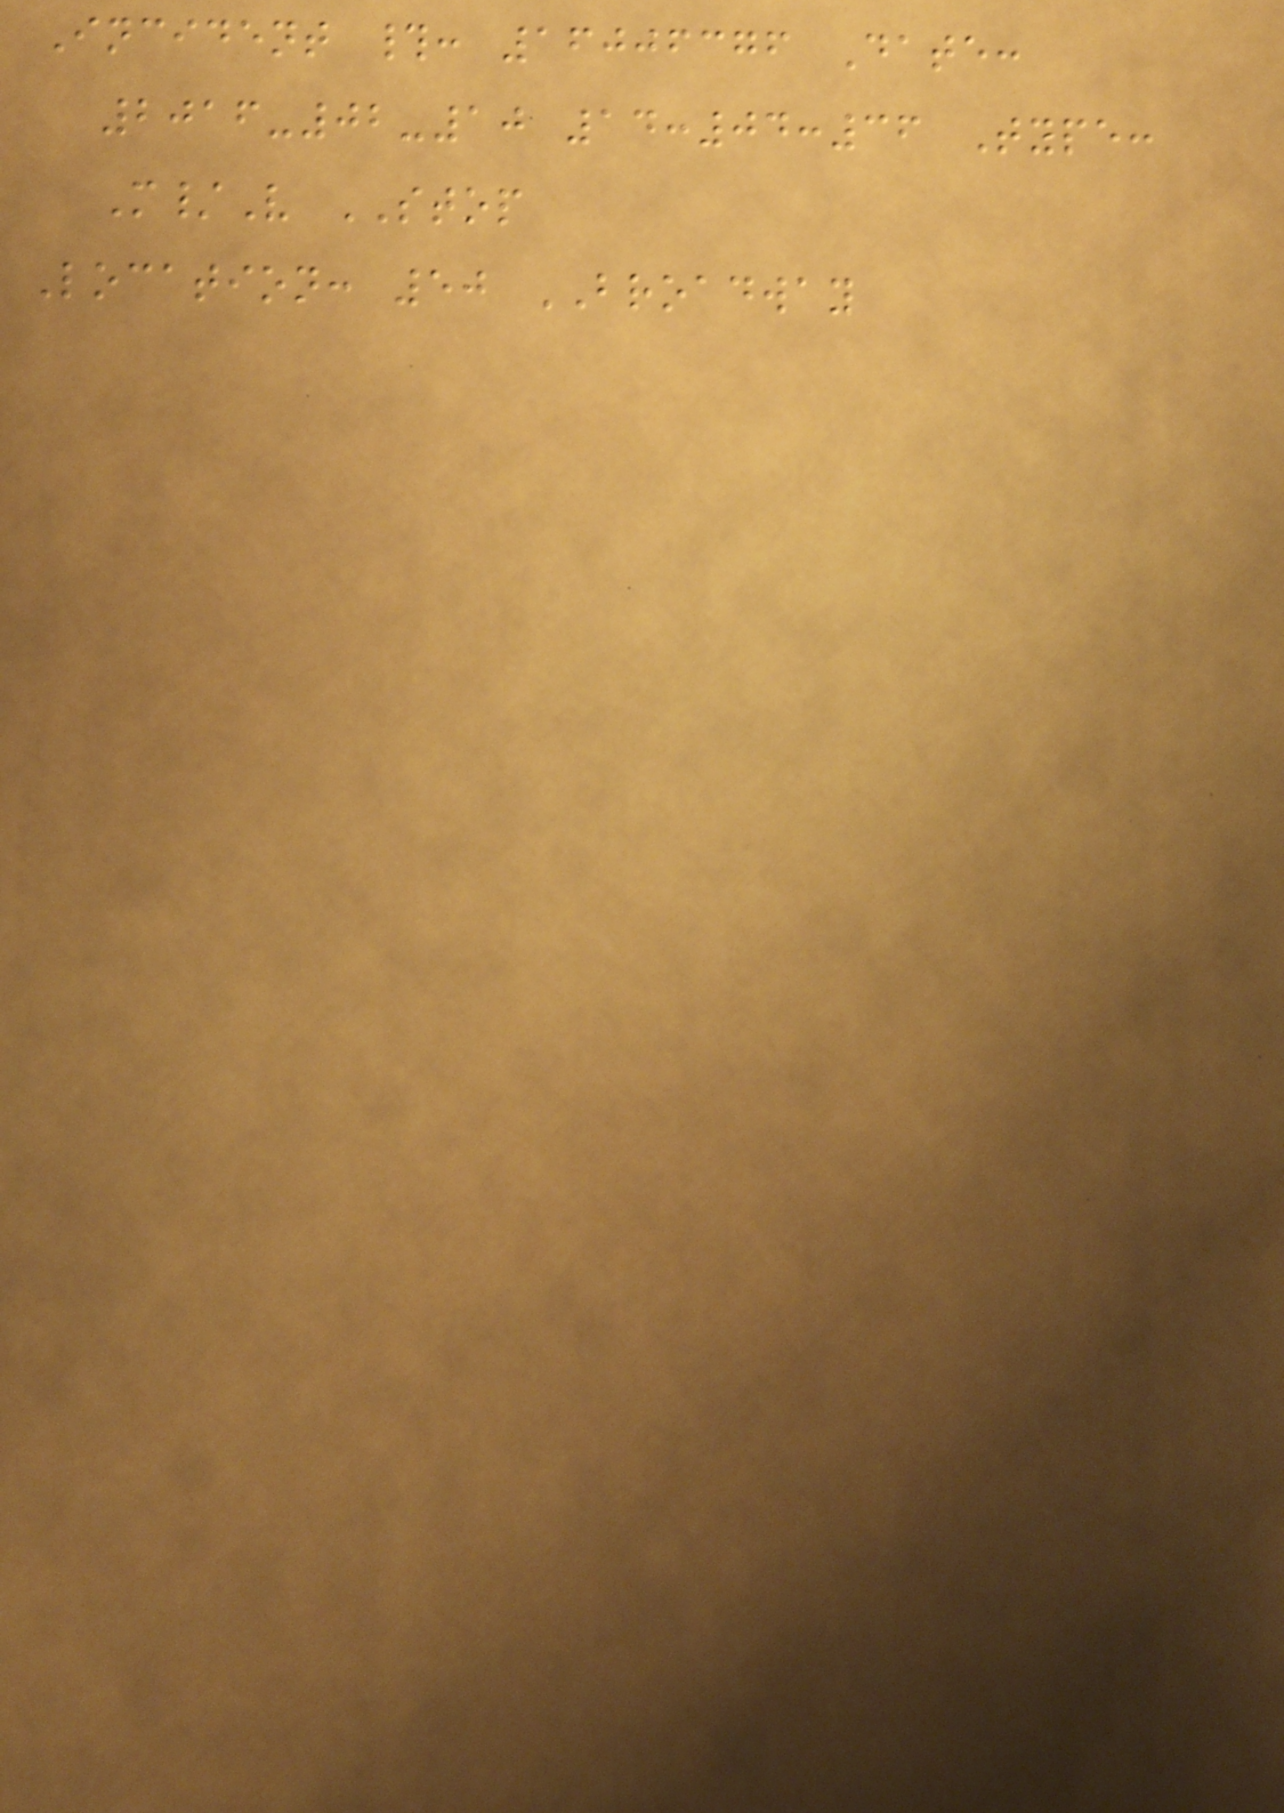Incident #: 16006376 Date:
2016-02-10 14:04:36 Type:
M/V STOP
Location: 50 BROADWAY
